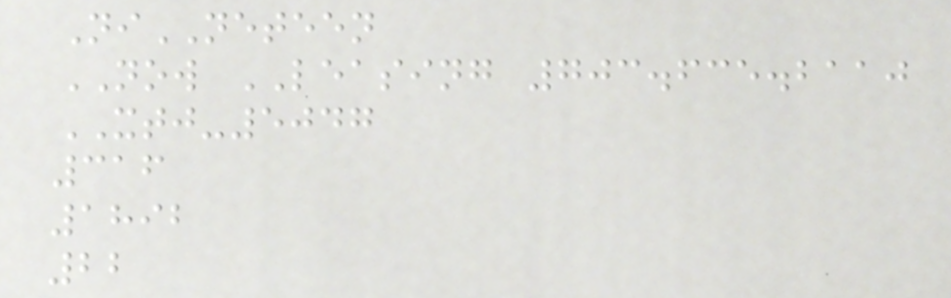NiNETEEN
NOW LEASING 703.635.2110
XTJ-5047
316
1892
22
